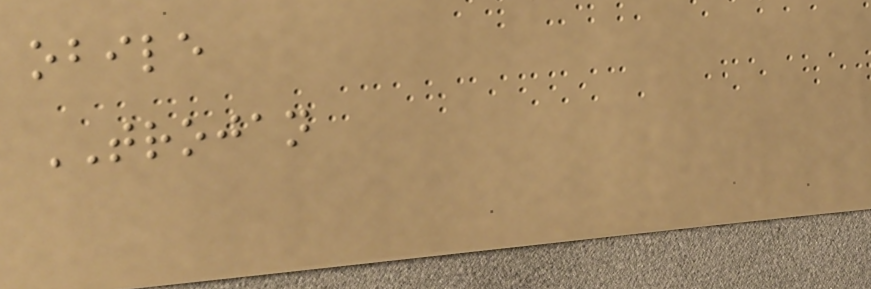obile
TROJAN
